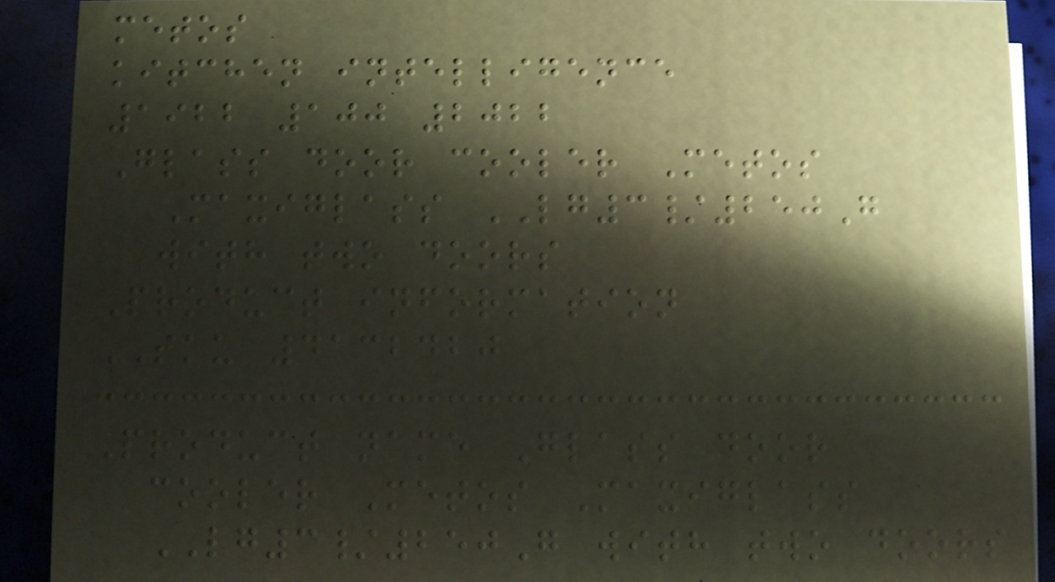metos
kitchen intelligence
1922 100 2022
Glass door cooler Metos
Maxiglass LG3/250G
with two doors
Product information
SKU 4132420
Product name Glass door
cooler Metos Maxiglass
LG3/250G with two doors
